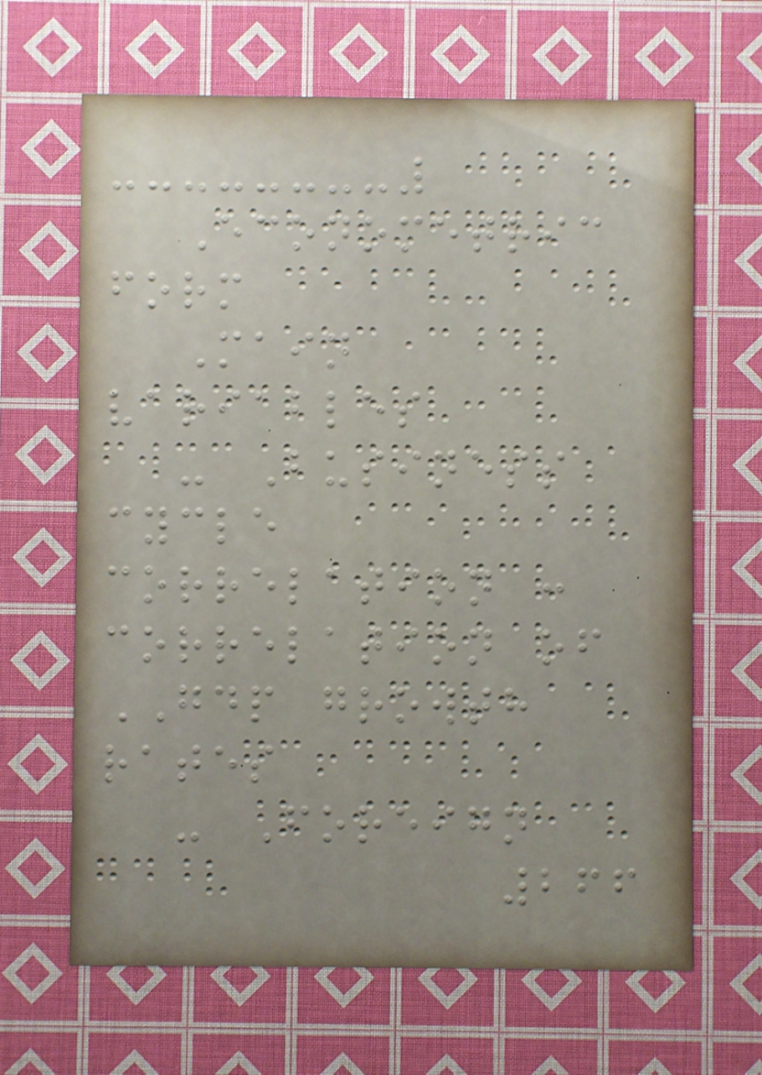Econometric
form
Main
variables
- Business
cycle
correlation :
correlation of
GDP growth
rates
- Foreign
266
